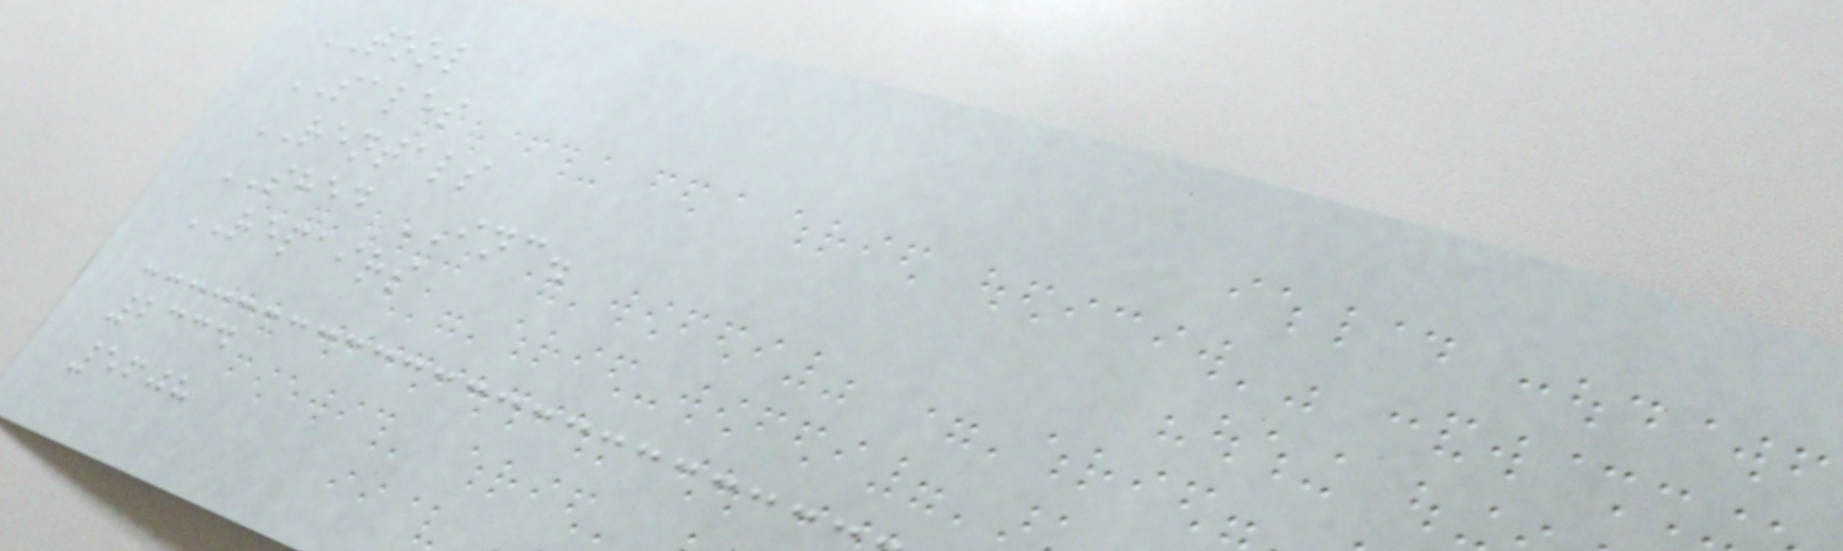TOOL
SALES
RENTALS
SHED INC.
REPAIRS
2334
5608
